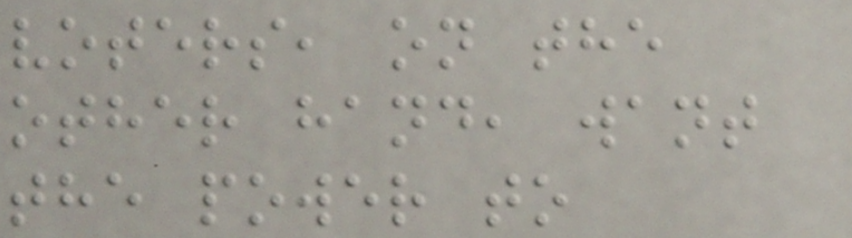voters, on the
other hand, want
the power to
